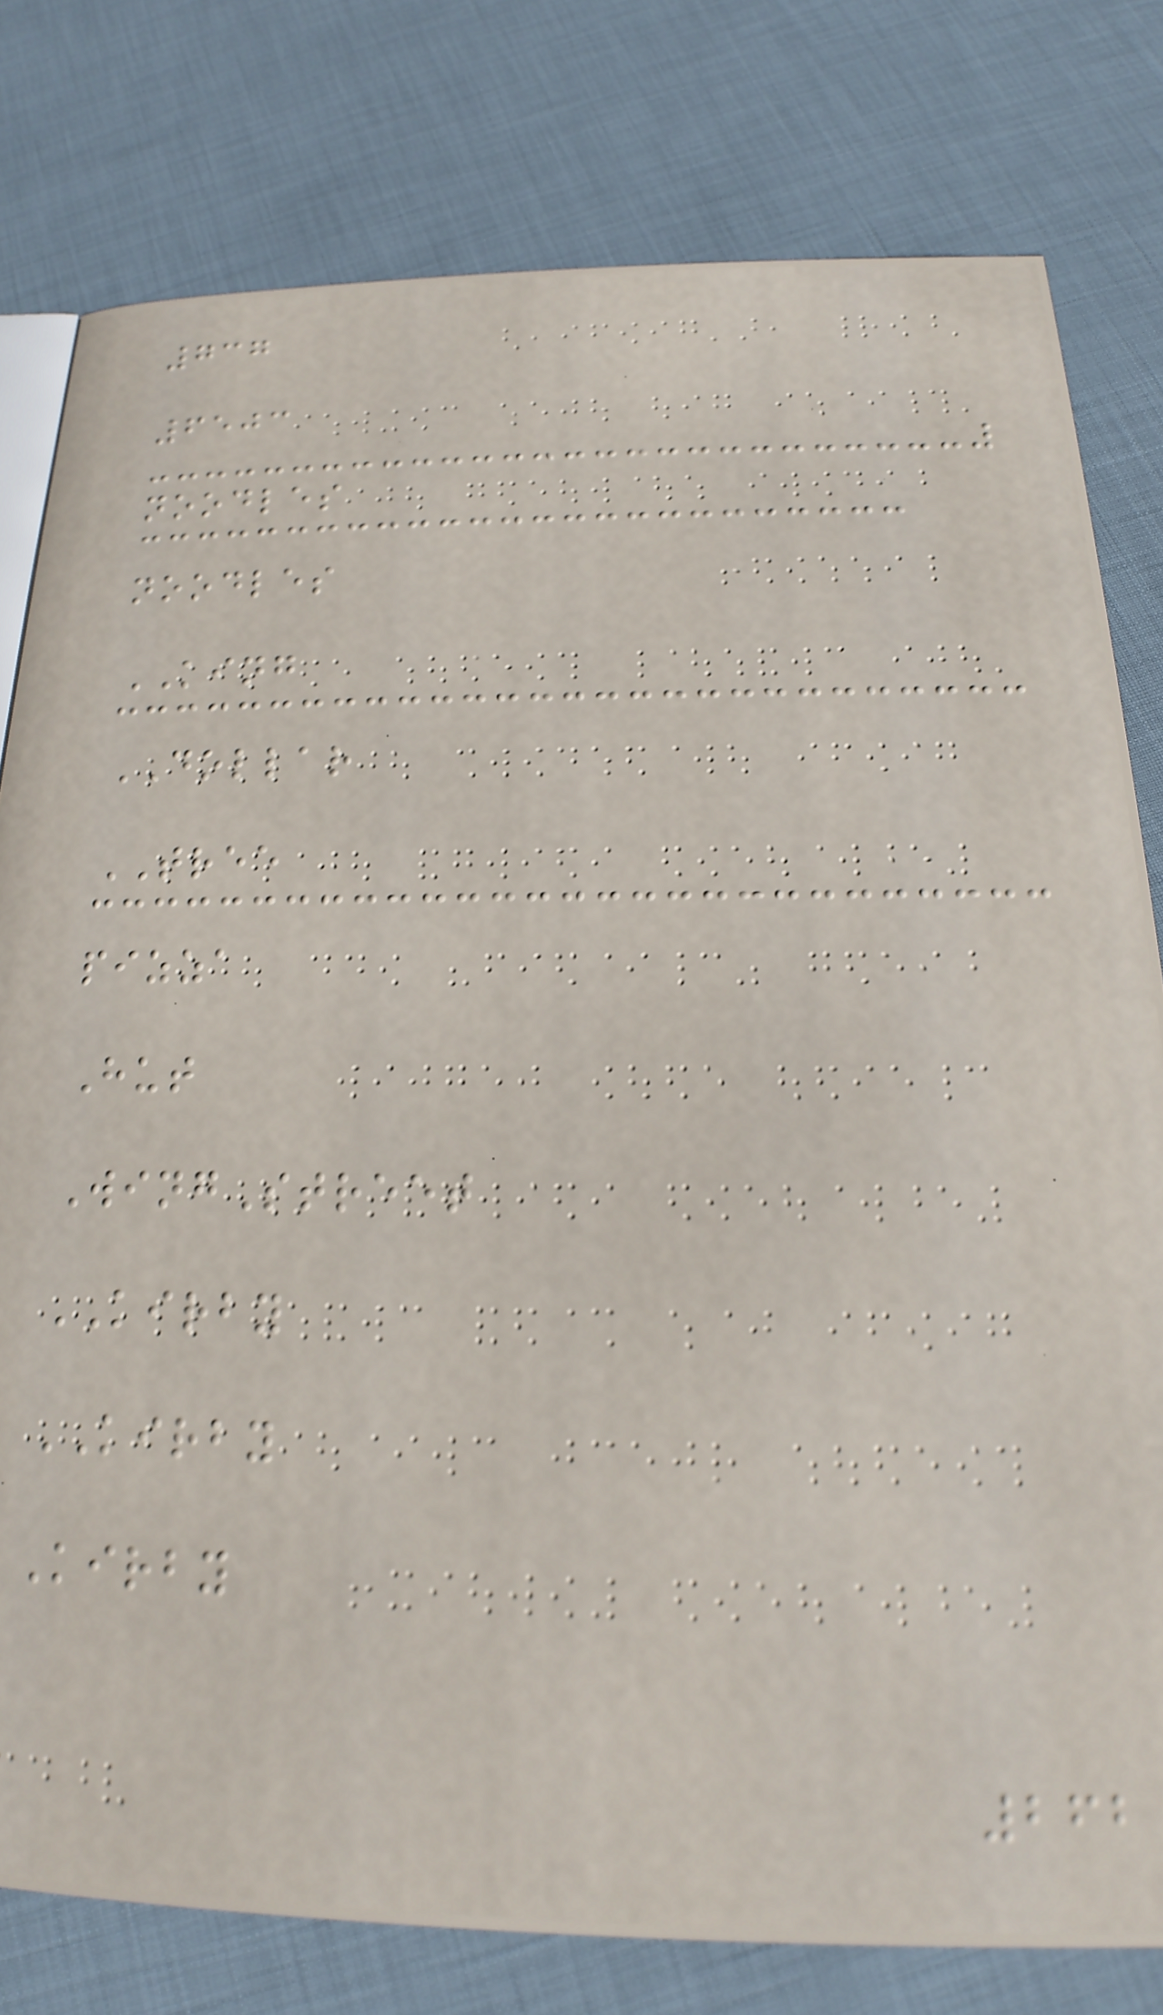737
6503
noodles
noodles
KING
DOLLAR
TREE
pizza
Hut
WingStreet
KIRBY
KIRBY
Kirby
262
